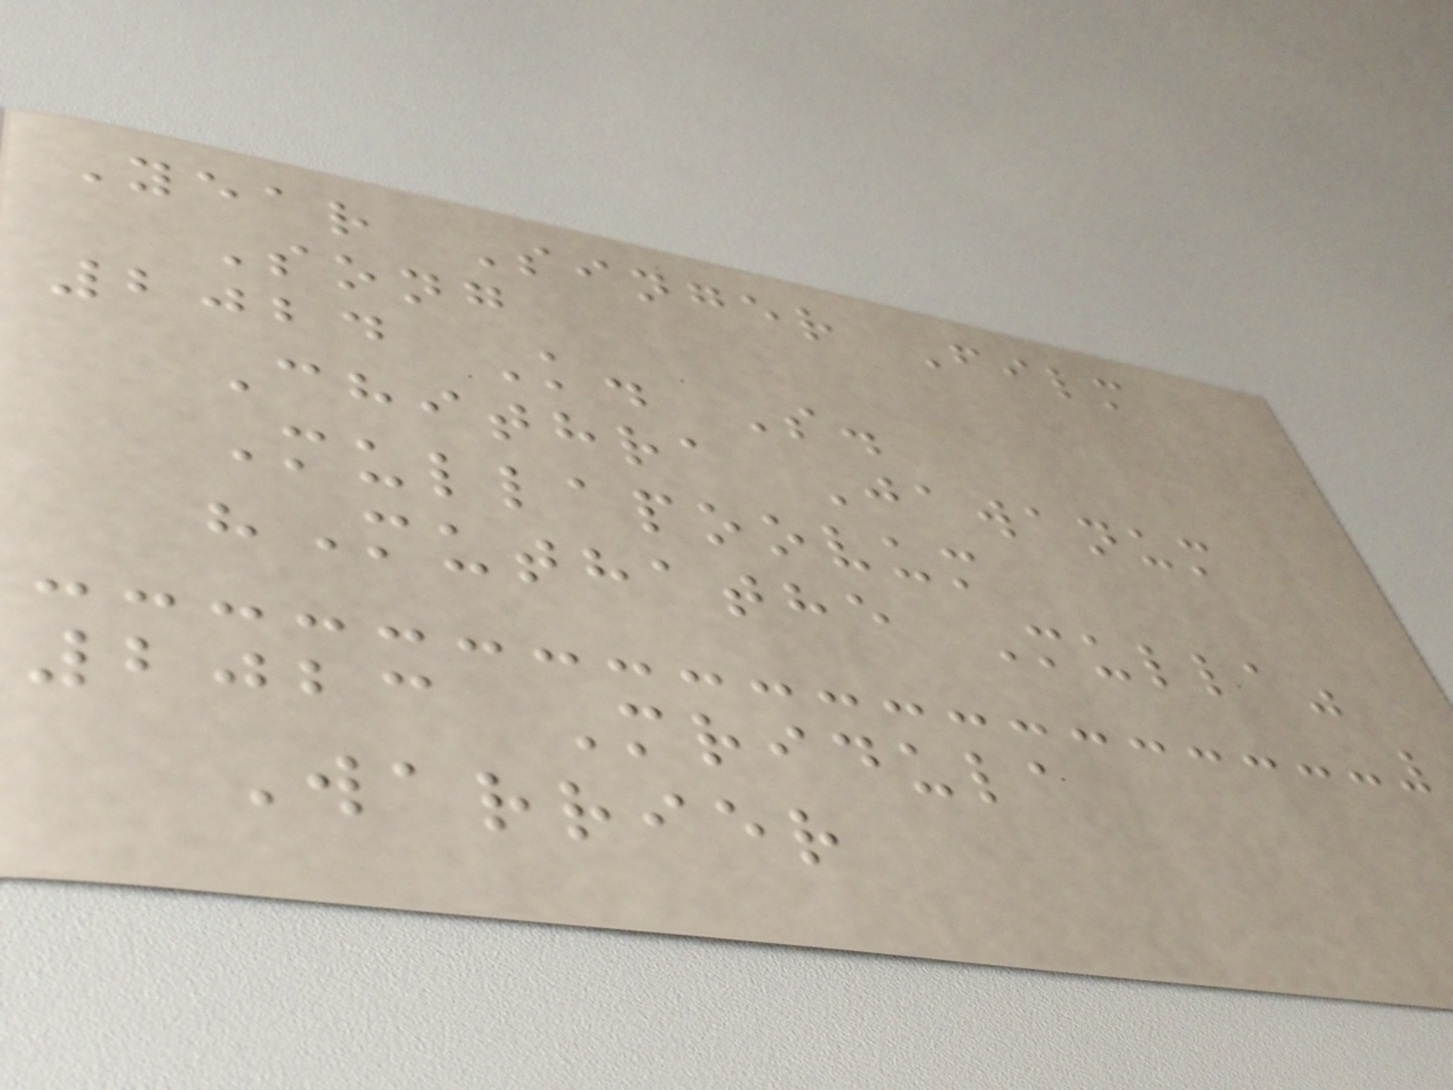Year Singer Film
Song
2024 K. S.
Chithra Jawanum
Mullapoovum
"Muthathe Mulla"
2023 Mridula
Warrier
